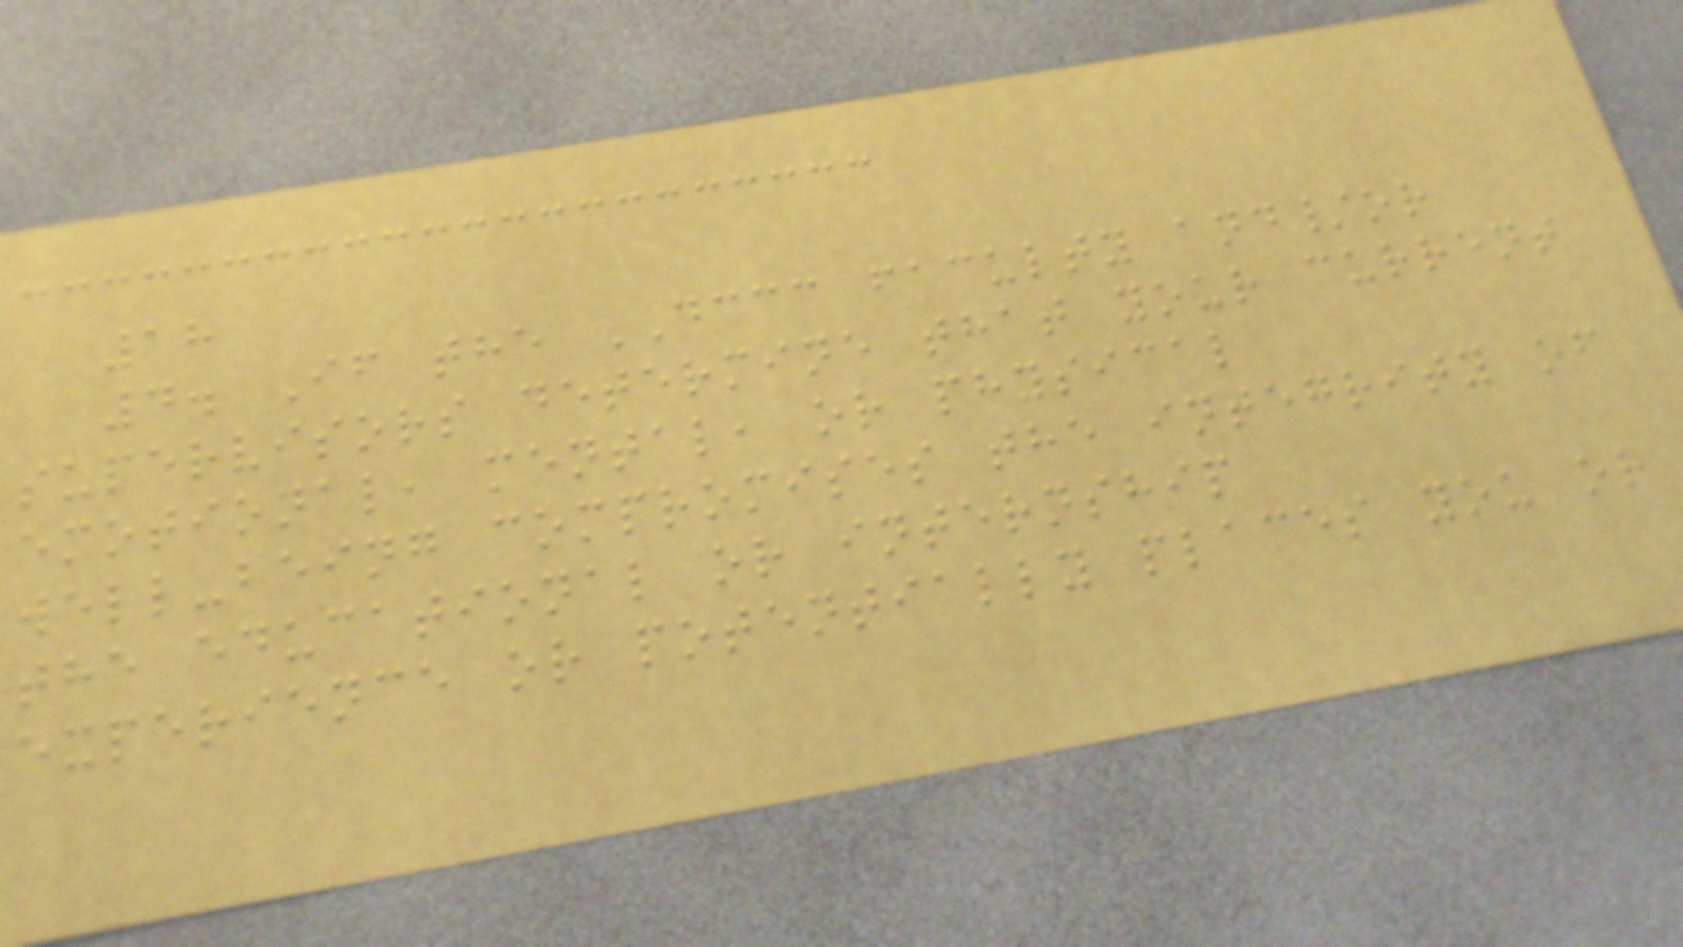18
4. If the DCCC faculty and/or
supervisors determine that your current
emotional, mental, or physical
well-being compromises the integrity of
the educational or internship
experience or potentially places you or
